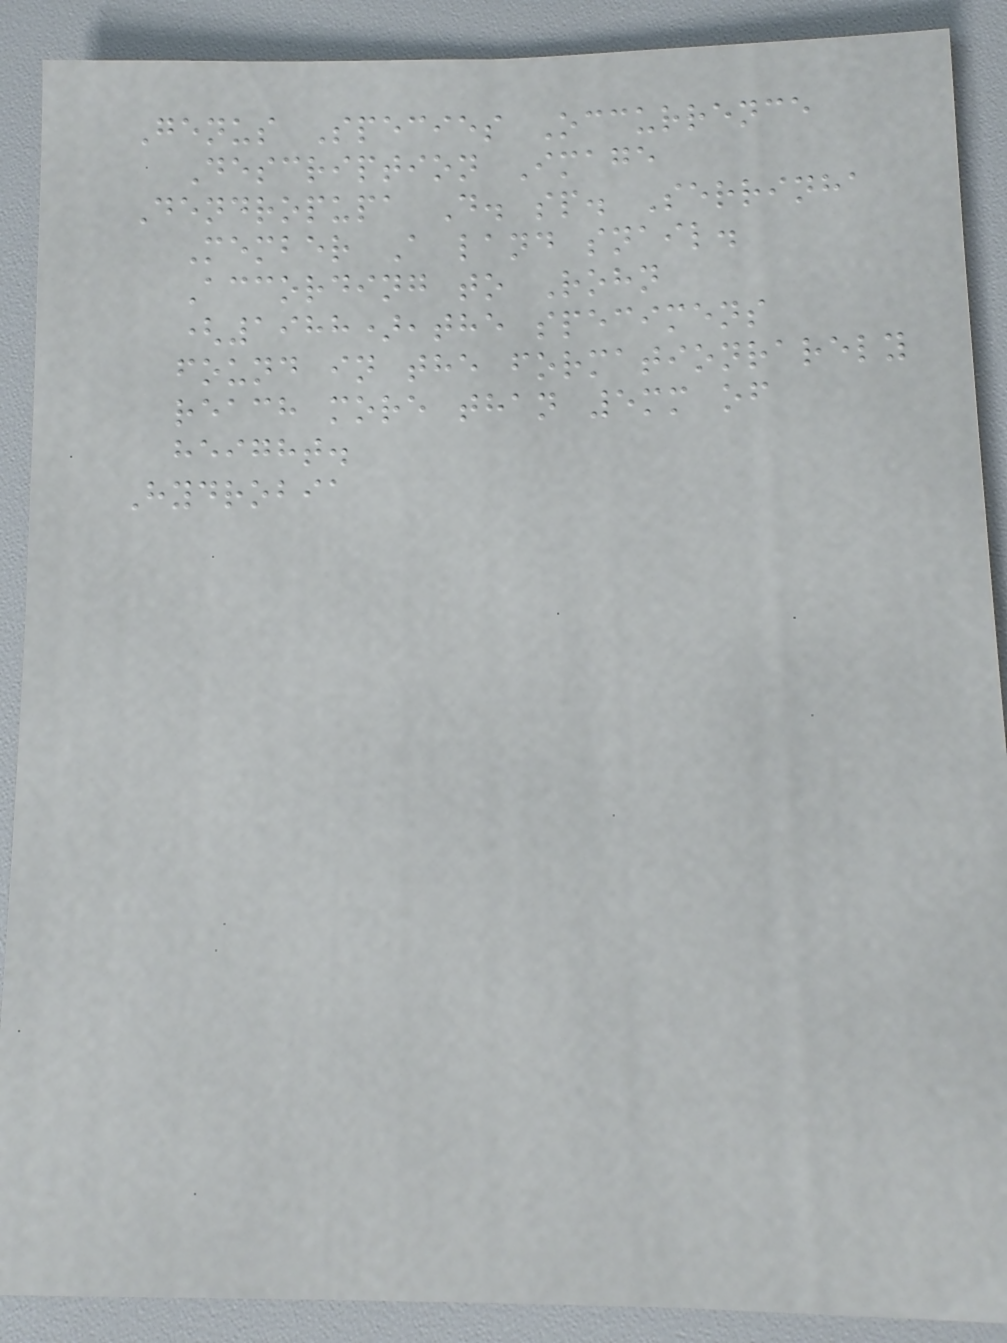Genus Species Occurrence
Description Image
Dendropupa D. sp. Serrinha
Member A land snail.
According to Rohn
(1988),the specimens
found in the formationrarely
reach more than 5mm of
height.
Hydrobia
